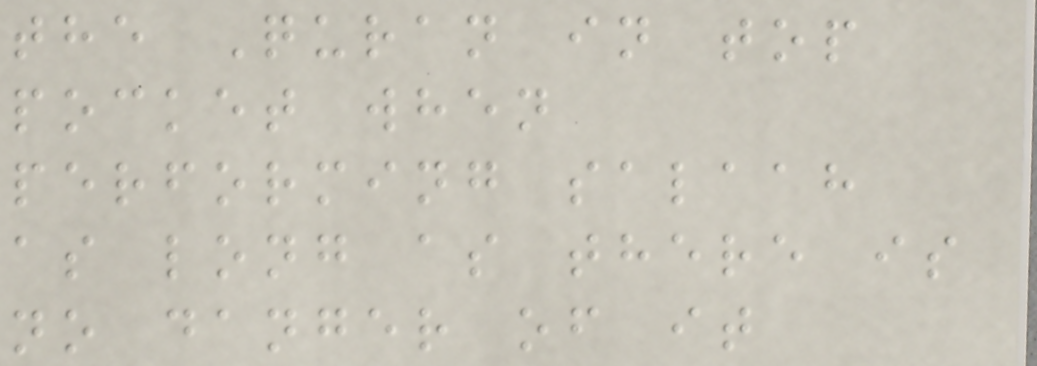the Quran in top
pocket when
performing salaah
as long as there is
no danger of it
